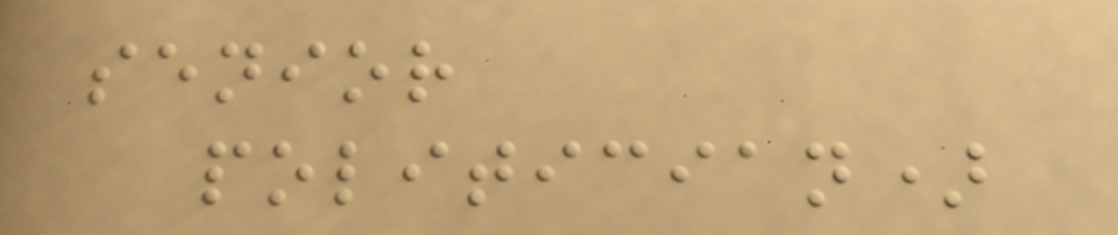senior
politician)
